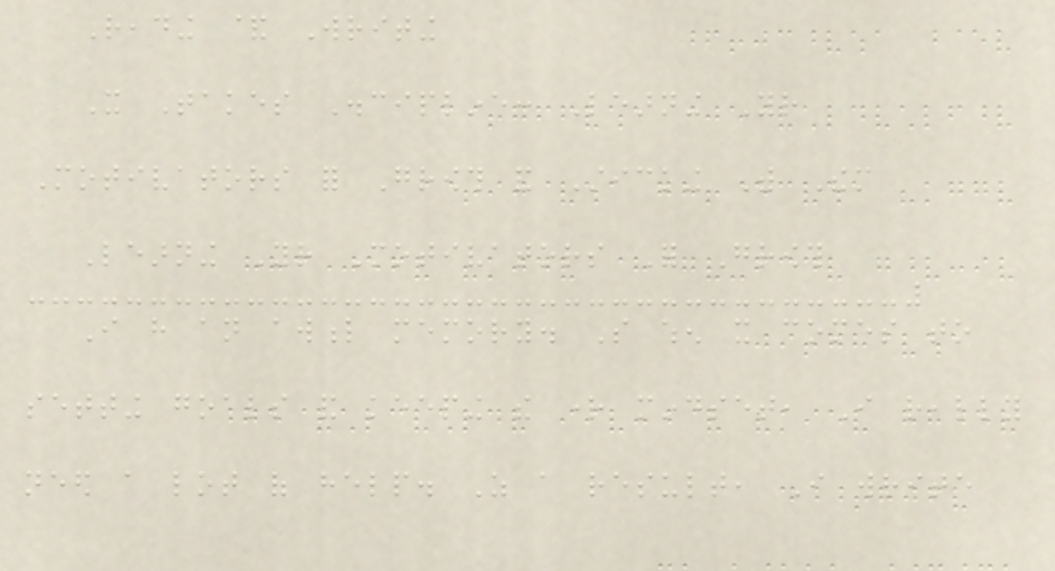Reading & Writing
It Takes Discipline: Learning Your
Motivators for Growth and Sticking With Them
Learning Your Motivators For Growth
I have an awful memory. So when it comes to
setting goals and keeping the right mindset, I really
need a lot of help. As a result, I write
